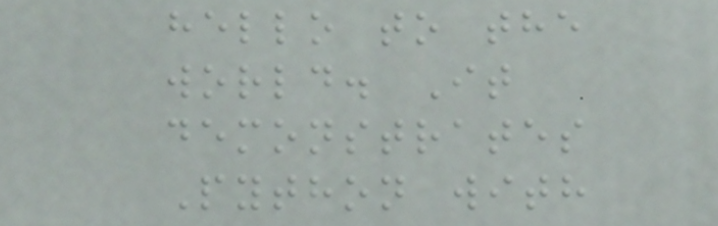hello to the
world. It
demonstrates
Python with
